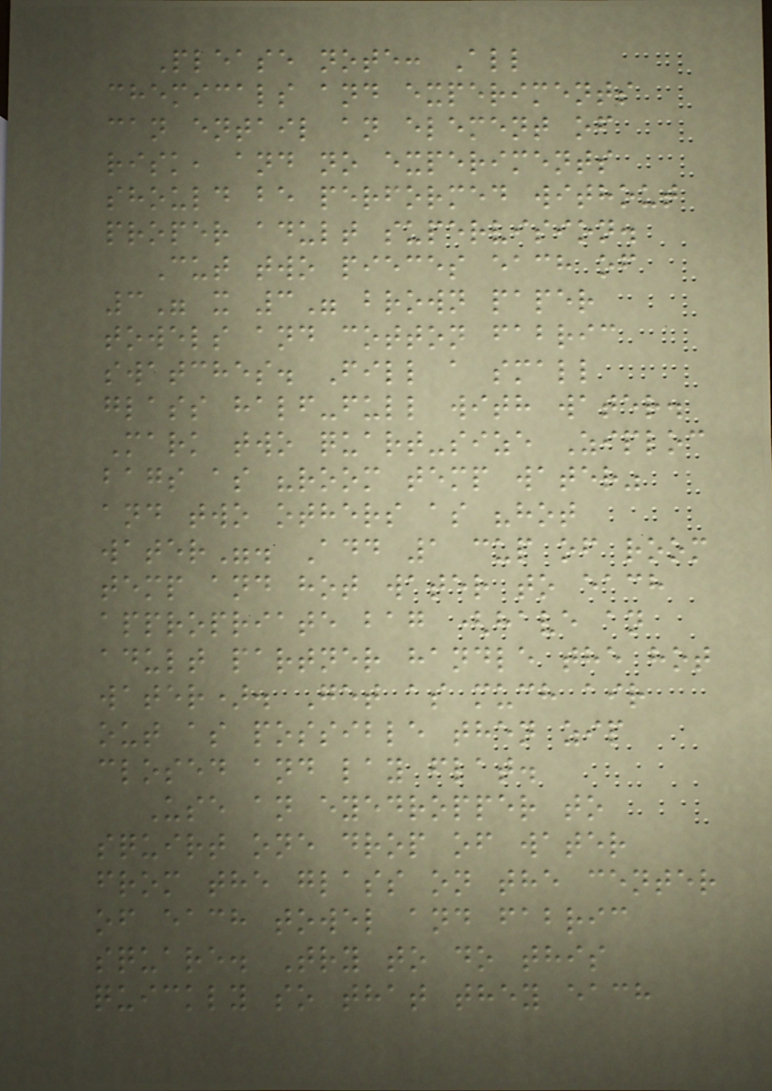Please note: All
chemicals and experiments
can entail an element of
risk, and no experiments
should be performed without
proper adult supervision.
Cut two pieces each of
3" x 3" brown paper
towels and cotton fabric
swatches. Fill a small
glass half-full with water.
Mark two quart-size Ziploc
bags as "room temp water"
and two others as "hot
water". Add 1 cup of room
temp and hot water to each
appropriate bag (have an
adult partner handle the hot
water). Get as much air
out as possible then zip
closed and lay flat.
Use an eyedropper to
squirt one drop of water
from the glass on the center
of each towel and fabric
square. Try to do this
quickly so that they each
